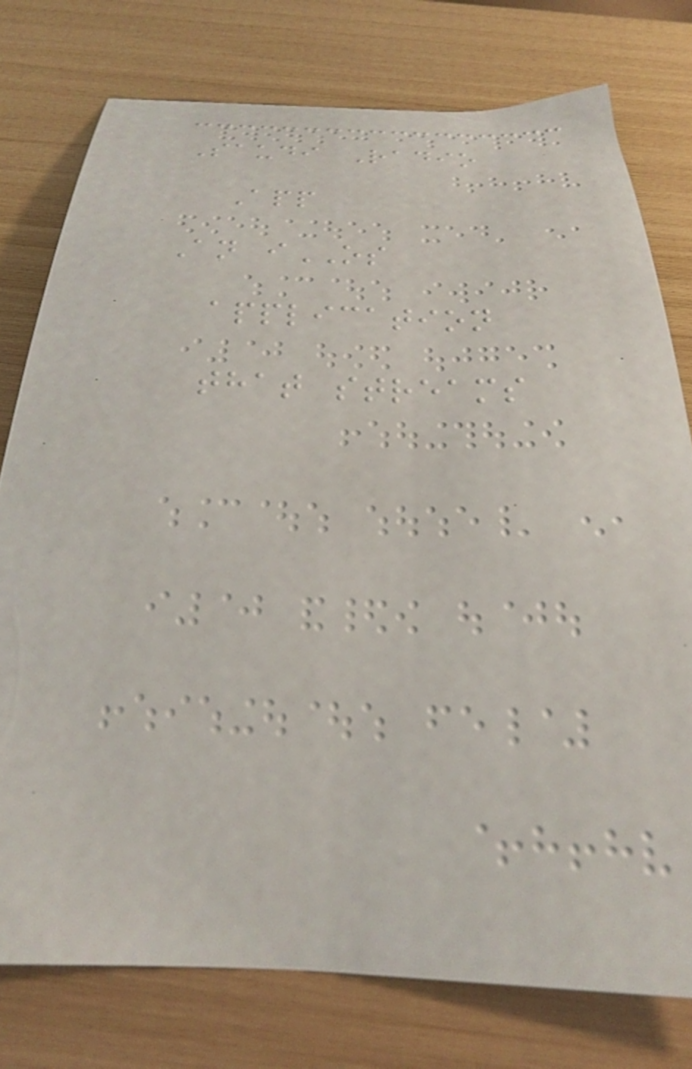Saudi Radio
App
An iOS
application
that streams
